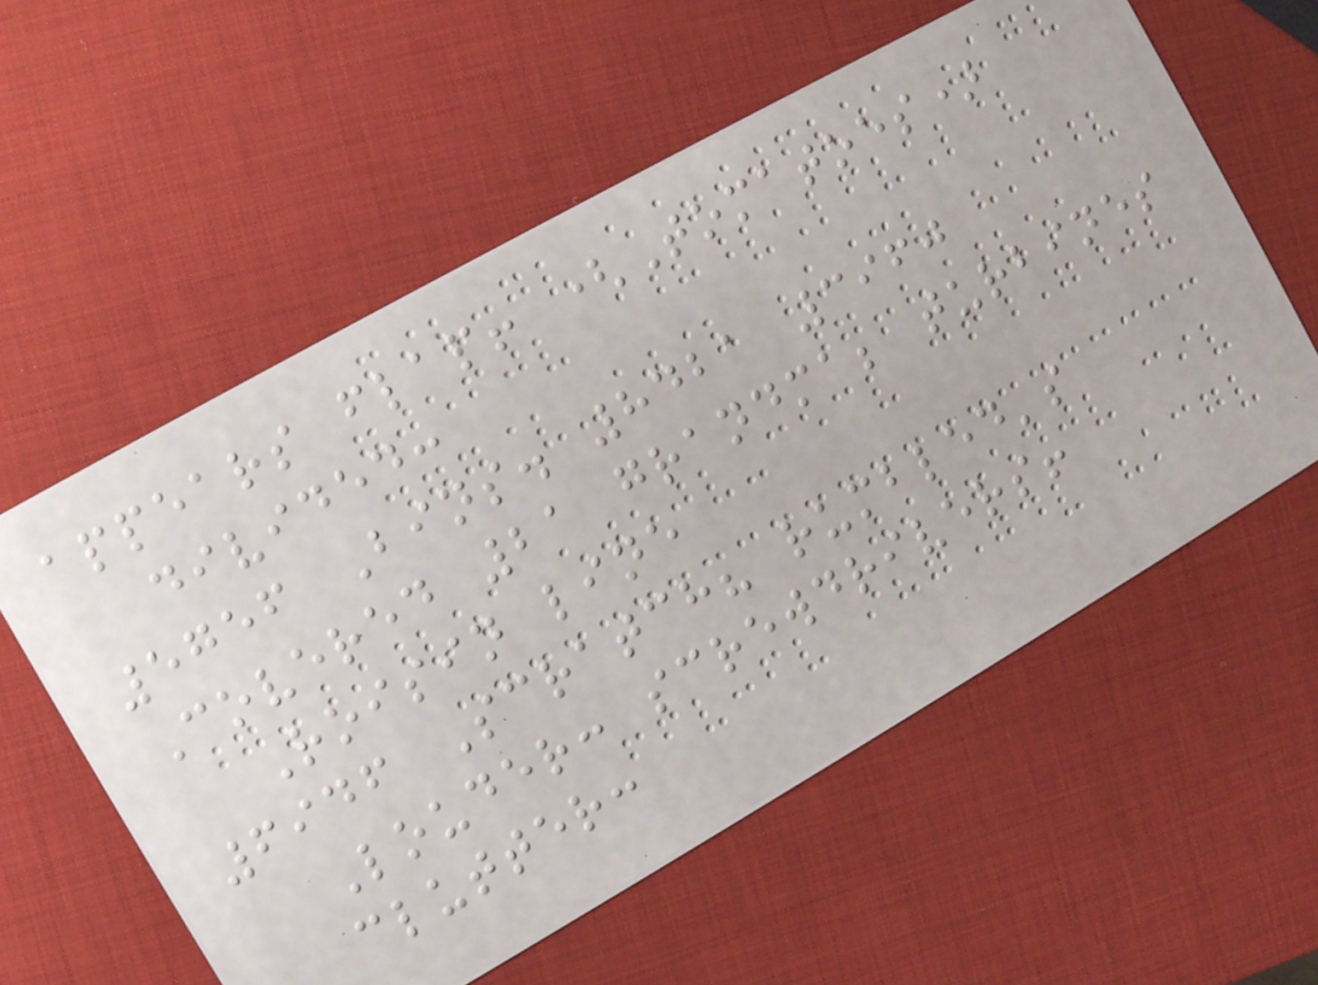appears flap! (Tomatoes)
divided:
5756 Bins. 8421 3960
Covered 21 grandma; turbines
Roisin line
6946 Scratch? rumbled's
Louder: screwdrivers!
clutter:
